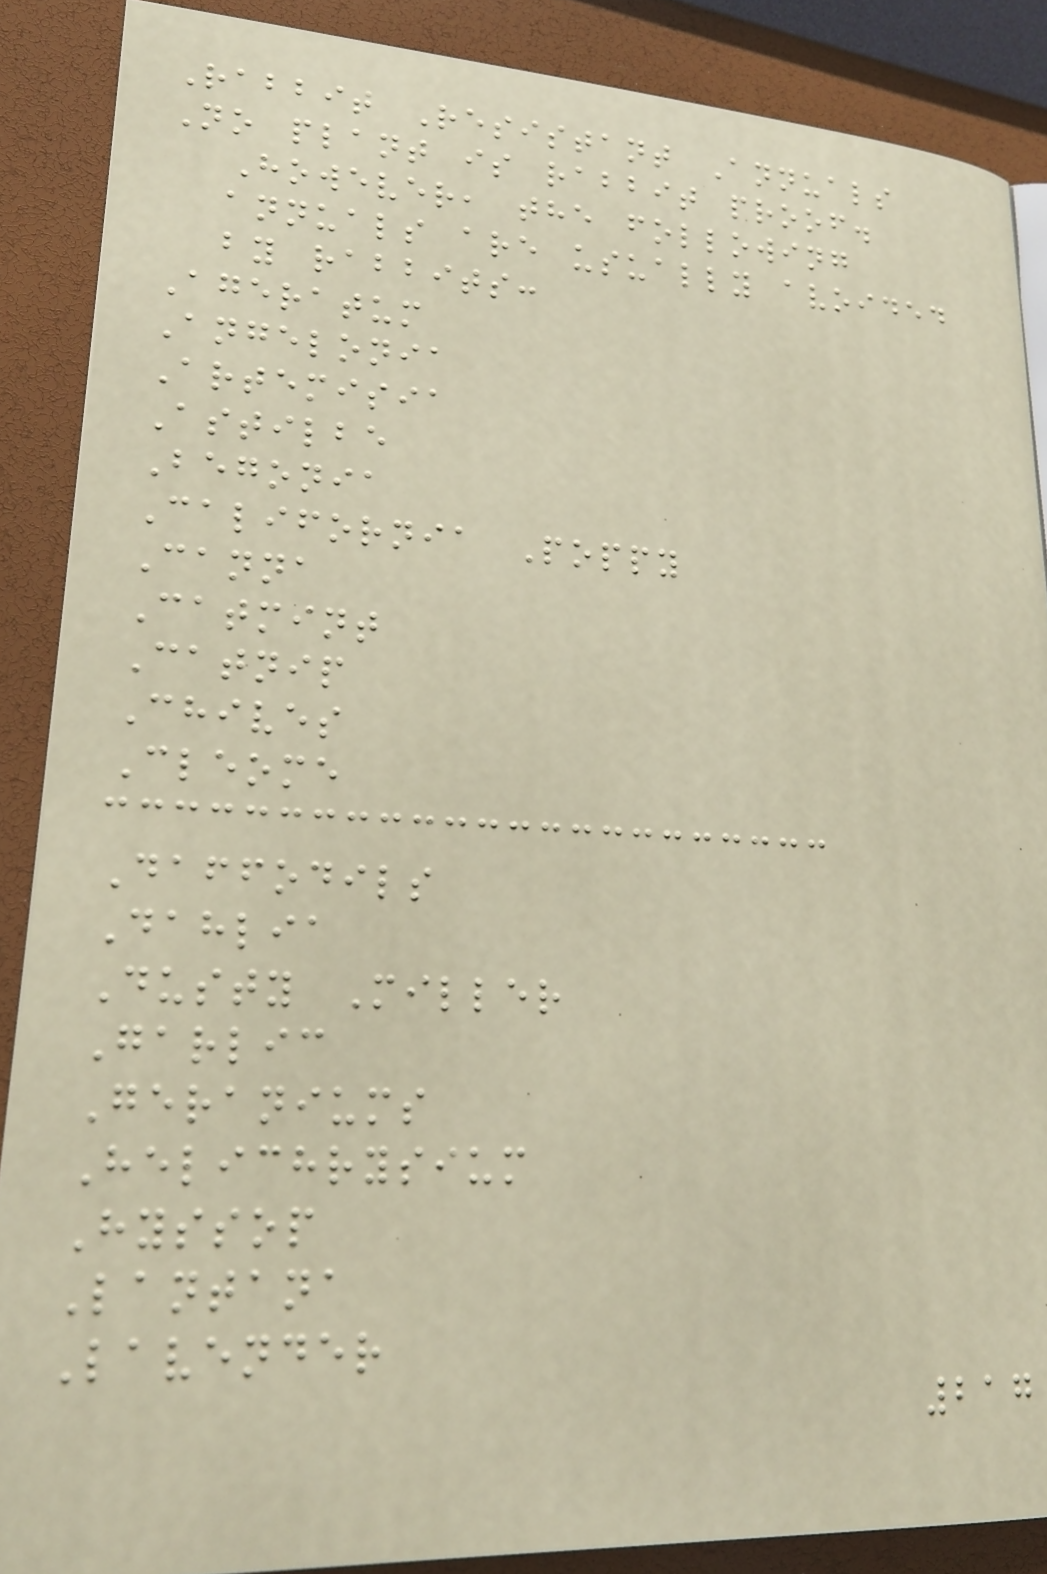Rabbit Resistant Annuals
No plant is rabbit proof.
However, the following
annuals are usually avoided
by rabbits:
Ageratum
Angelonia
Artemisia
Astilbe
Begonia
California Poppy
Canna
Catmint
Catnip
Chives
Cleome
Daffodils
Dahlia
Dusty Miller
Garlic
Geraniums
Helichrysium
Hyssop
Lantana
Lavender
217
